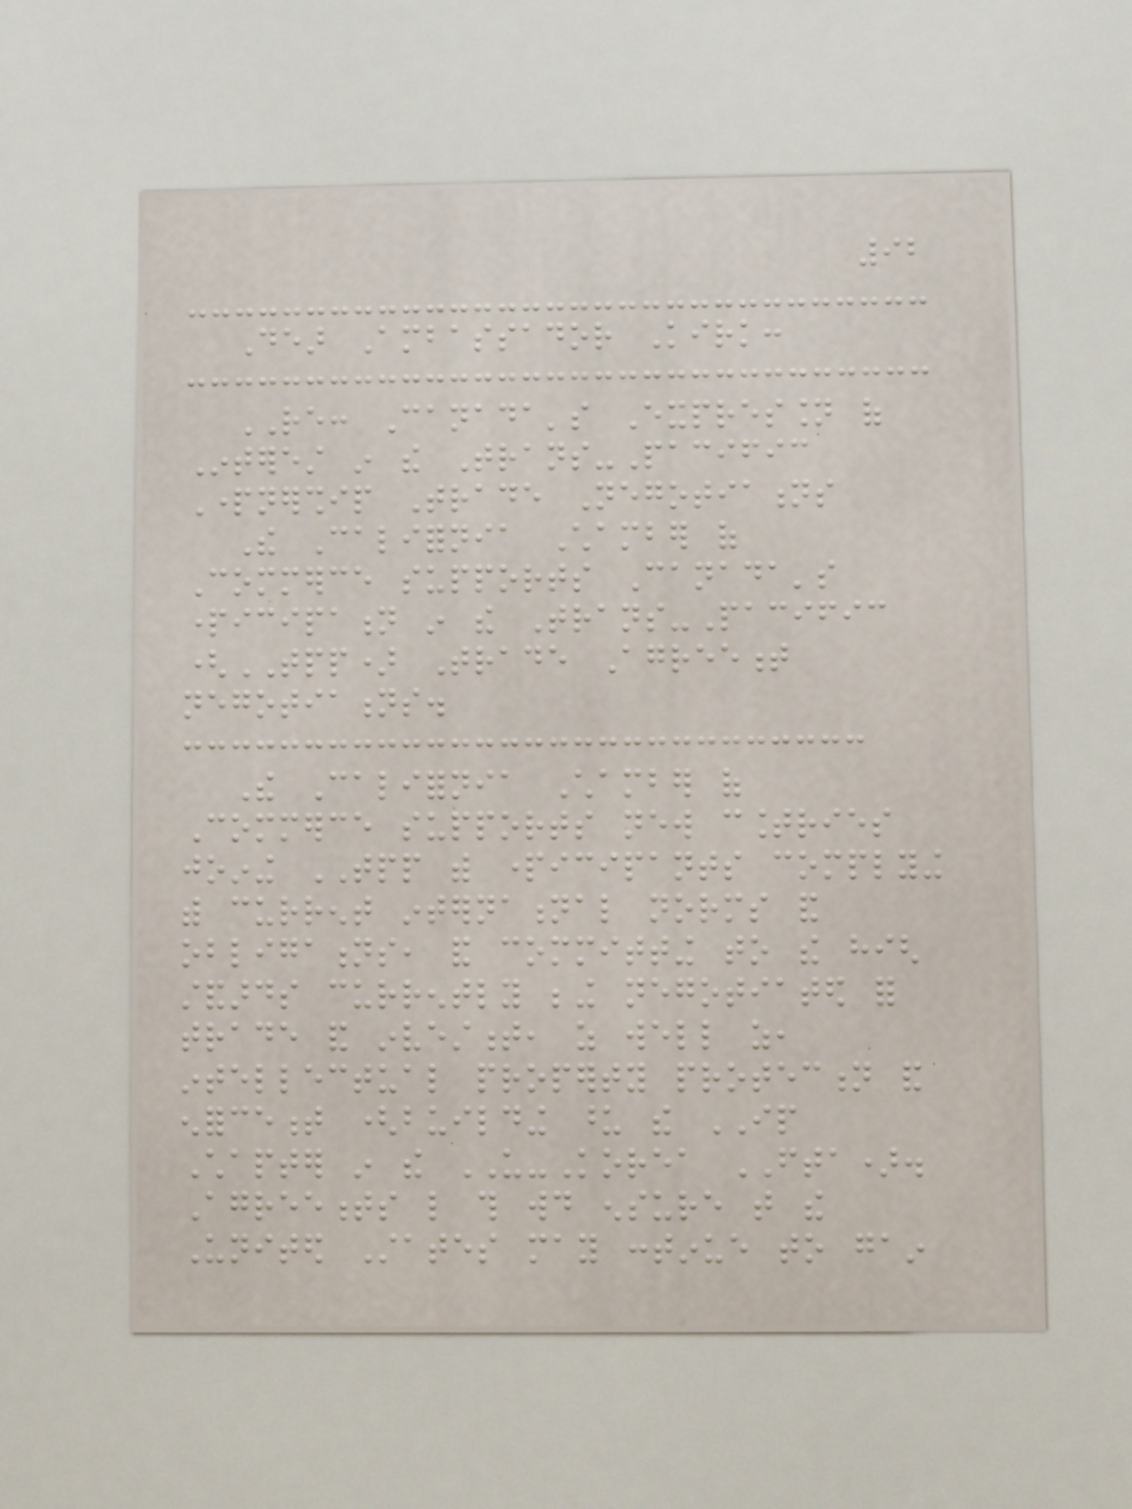92
Dear Ambassador Kirk:
RE: Canada's Expression of
Interest in the Trans-Pacific
Partnership Trade Negotiations
The California Chamber of
Commerce supports Canada's
participation in the Trans-Pacific
(TPP) Trade Agreement
negotiations.
The California Chamber of
Commerce supports new countries
joining TPP with participants complying
with current international norms and
obligations, and committing to the high
standards currently being negotiated for
trade and investment, as well as,
intellectual property protection and
enforcement (building upon the IP
Chapter in the US-Korea FTA).
Agreements like this would ensure that the
United States may continue to gain
